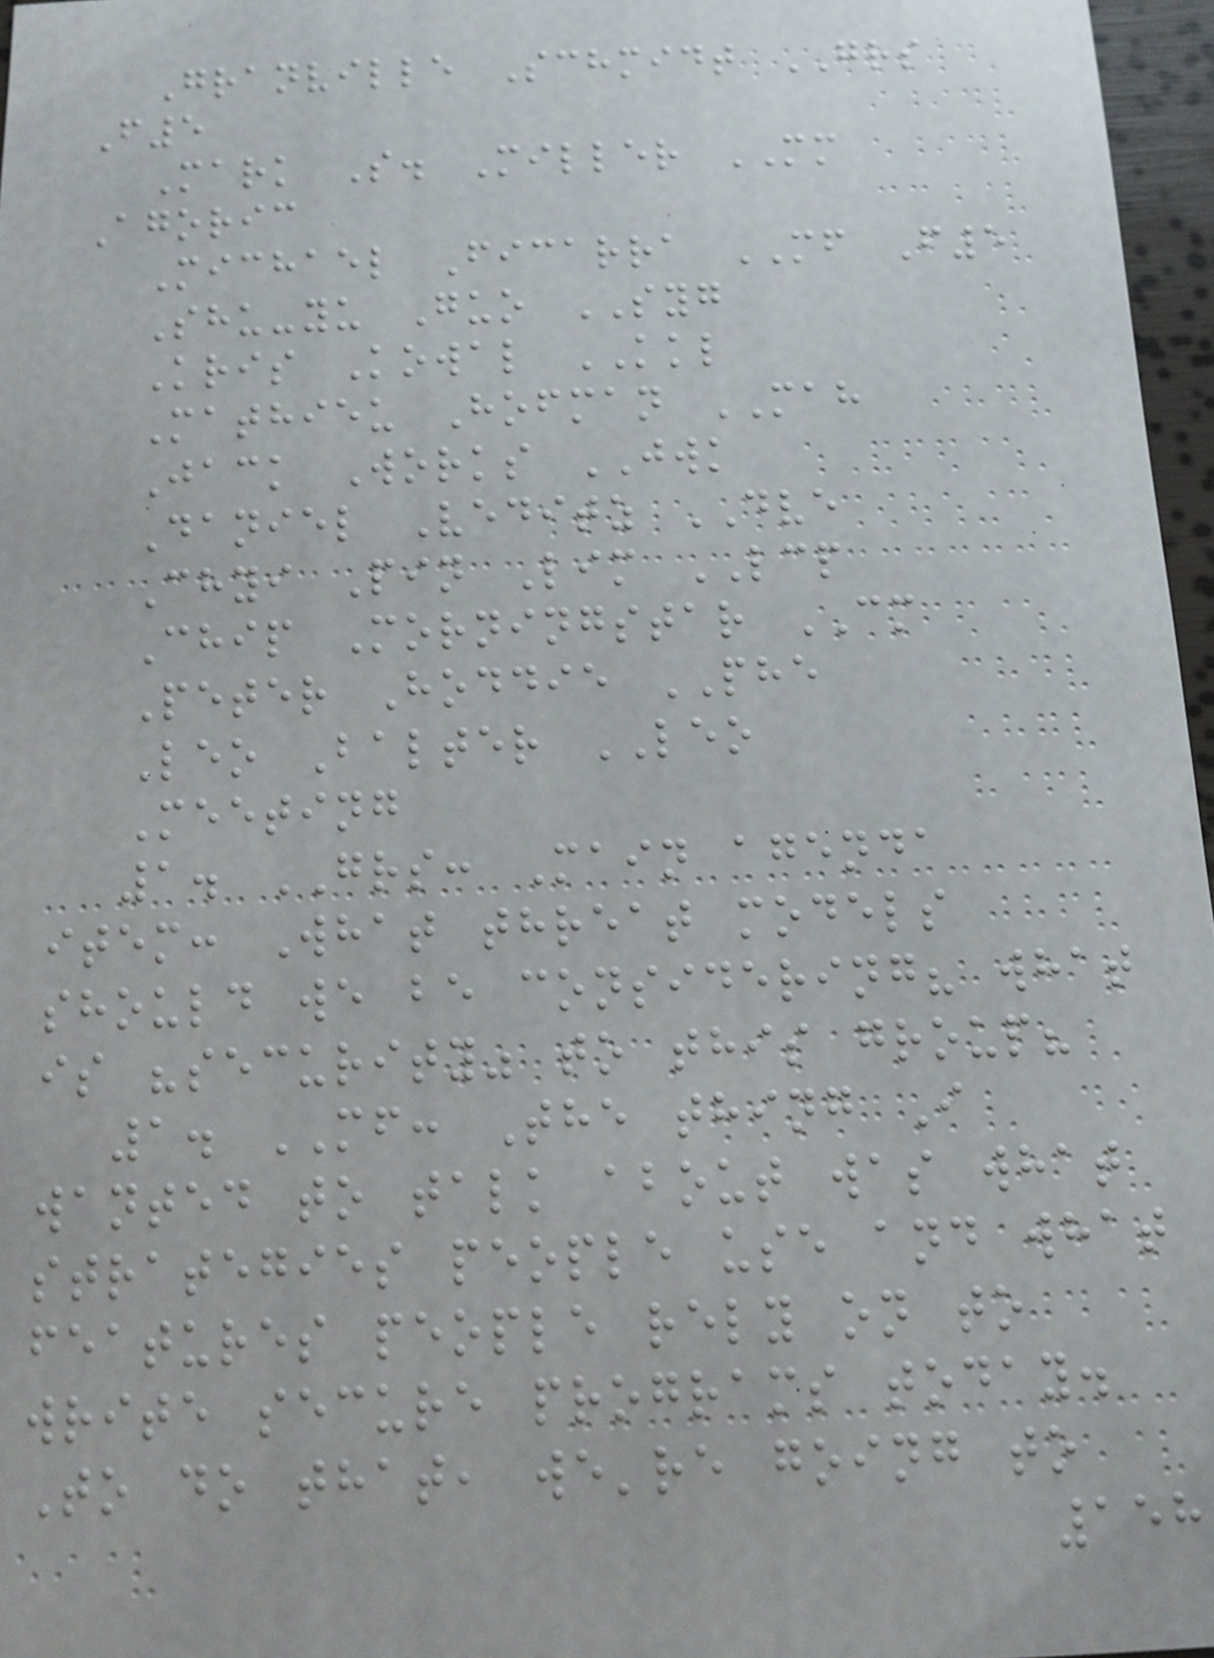Granville Schmidt GRS
F5
Mark S. Miller MM
Agoric
Michael Ficarra MF F5
Shu-yu Guo SYG
Kris Kowal KKL
Mathieu Hofman MAH
Jack Works JWK
Daniel Veditz DVE
Chyi Pin Lim LCP
Chip Morningstar CM
Peter Hoddie PHE
Leo Balter LEO
Meeting
1. GRS: Main agenda
item: What threat models
should we be considering? what
is "security" to this group?
1. MF: The thing I
wanted to talk about was what
strategies people use and what
features people rely on to
write secure programs today.
To do that, we're going to
158
